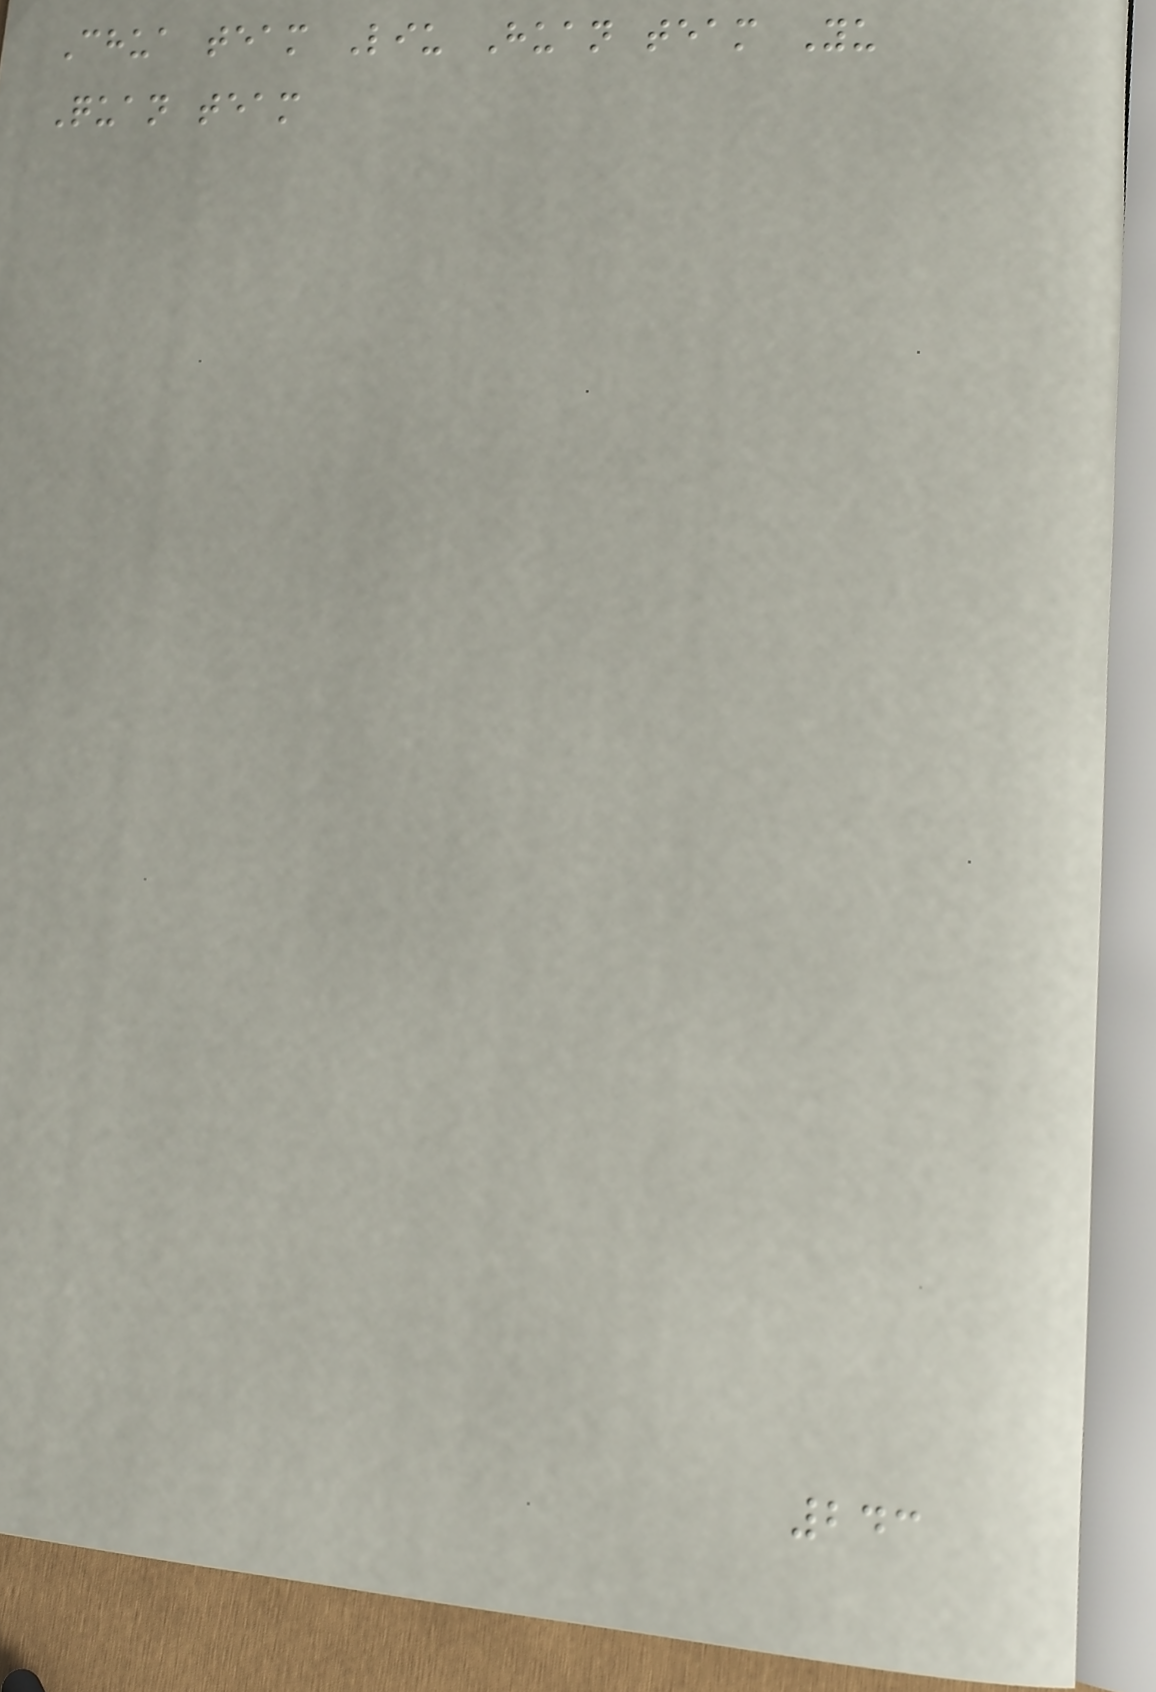Chua team Liu Huan team Yu
Quan team
243
